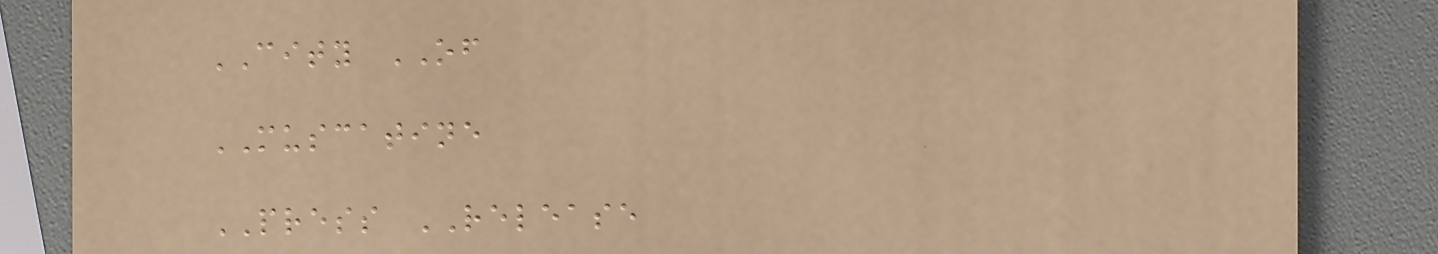CITY OF
MUSCATINE
PRESS RELEASE
